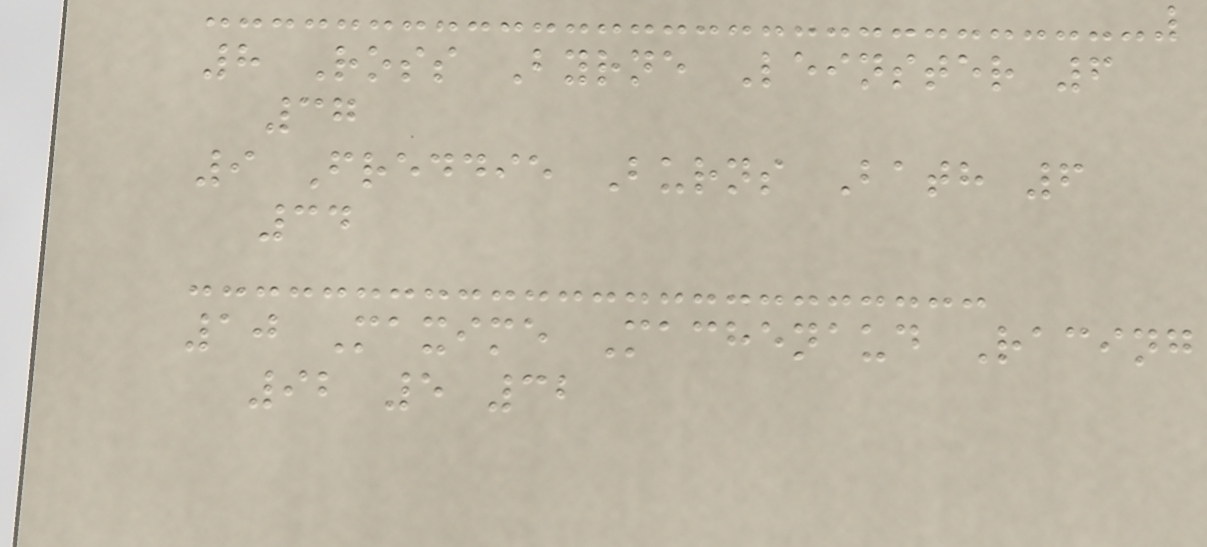8 Ross Byrne Leinster 6
37
9 Freddie Burns Bath 6
34
10 Maxime Machenaud Racing
92 5 32
